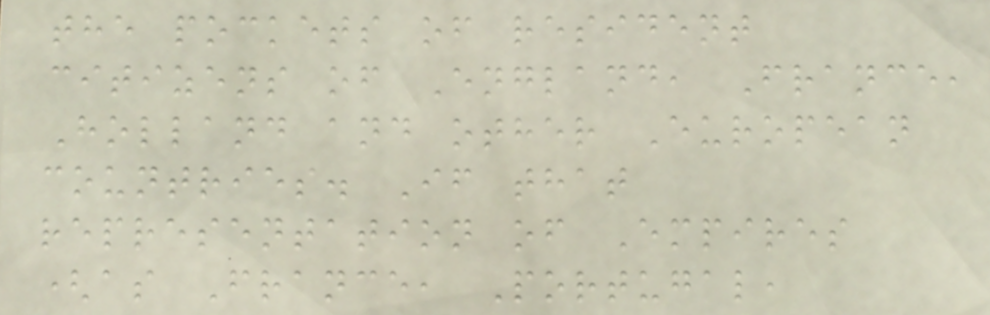the pockets of resident
citizens of England, France,
Holland and other European
countries. If that
representation of Empires
(as France, Portugal,
